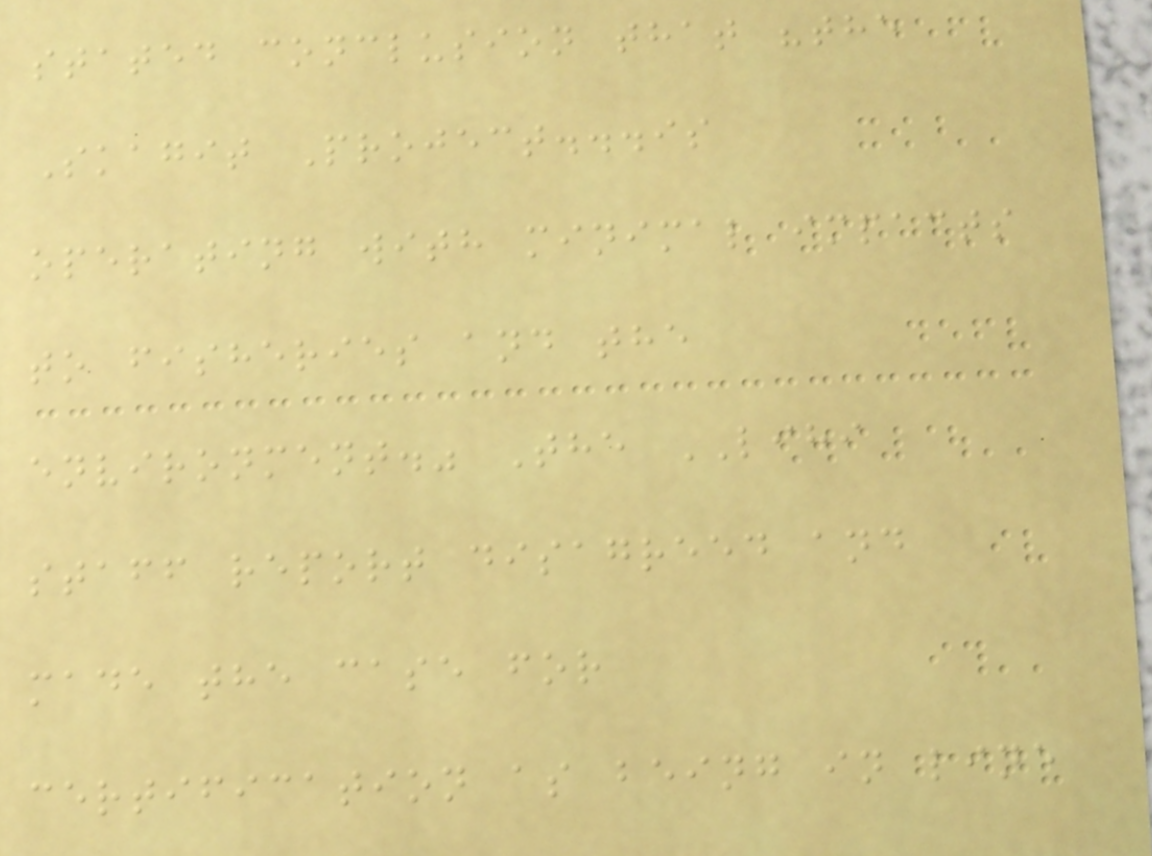stated conclusion that "the
Skagit Project...is
operating with minimal impacts
to fisheries and the
environment." The LIHI
staff report disagreed and
made the case for
certification as being in line
